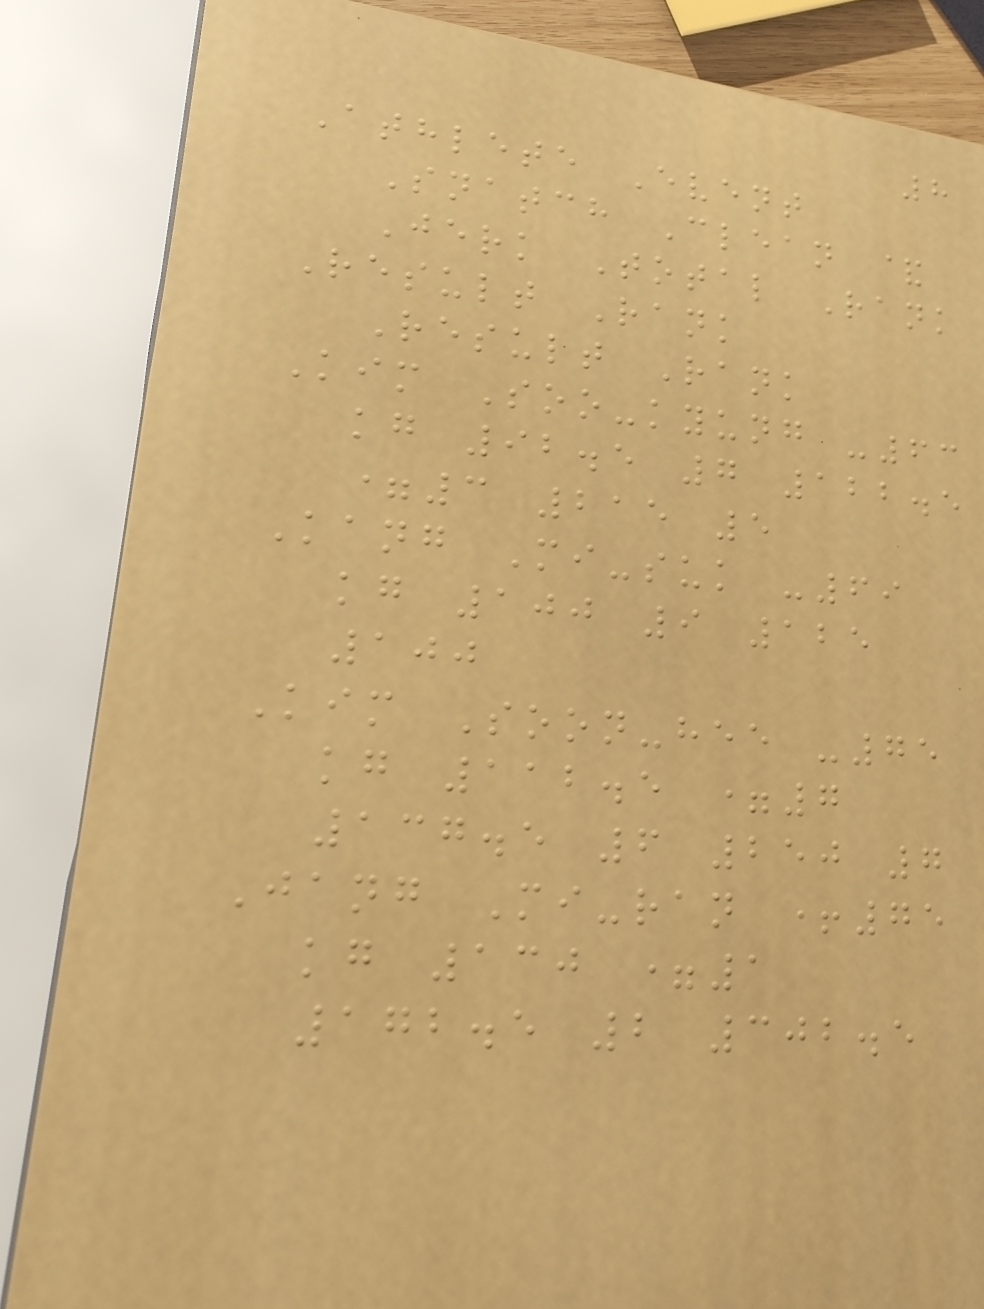8
Athlete Event
Snatch Clean &
Jerk Total Rank
Result Rank
Result Rank
Kim Soo-kyung -63
kg 92.5 7 122.5
=3 215 5
Kang Mi-suk -69
kg 100 9 125
100
Kim Soon-hee -75
kg 112.5 =7
137.5 6 250 7
Jang Mi-ran +75
kg 130 =1
172.5 2 302.5
